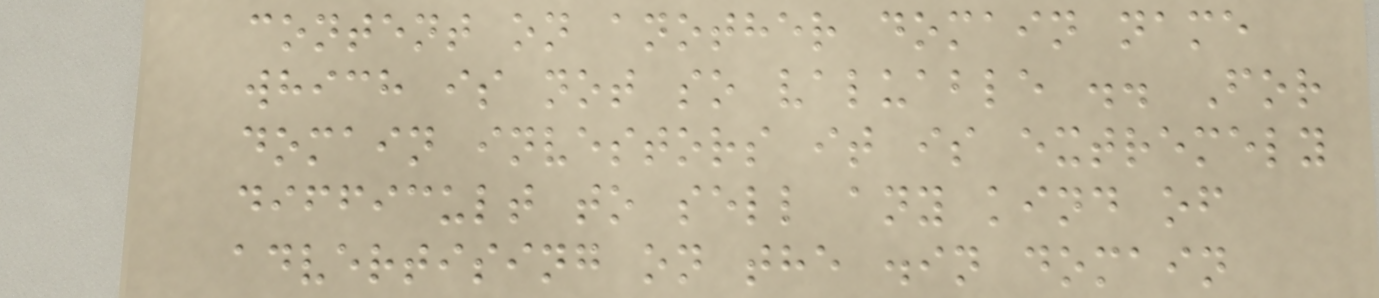content on another domain name
which is not so valuable .. For
domain investors it is extremely
difficult to sell any kind of
advertising on the .in domain
